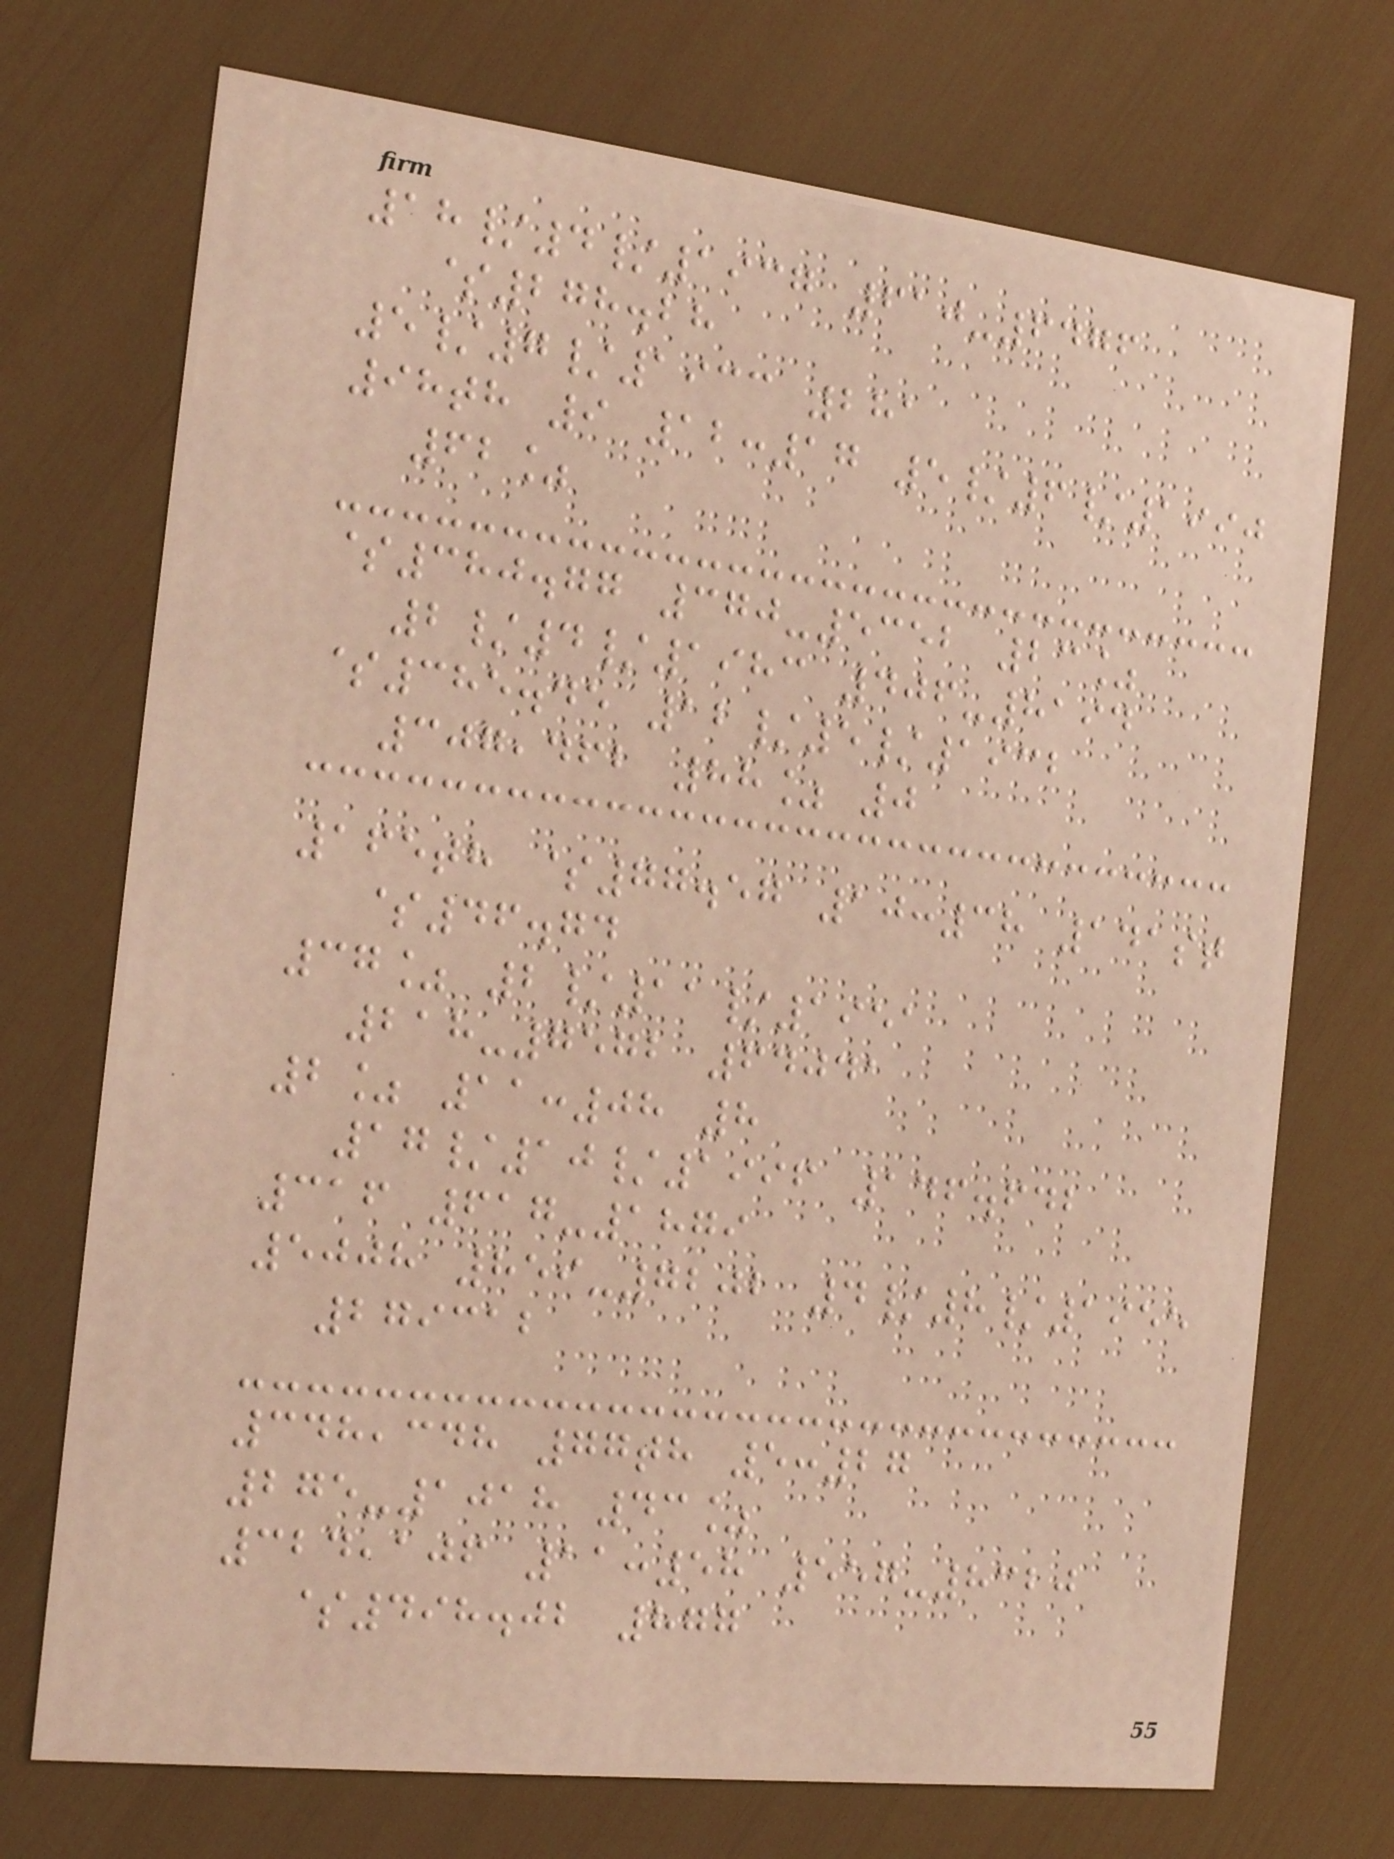18/4/1937 610-6476
$278.28
5/7/1933 281
98th 9 12:17 5/6/1990
62%
$380.77 370-5352 23%
2/4/1983 406-8194
$385.45 12/5/1932
307,462 88% 0
165th $77.57 10:38 141st
$46.74
37% 2/11/1951
218-7572 64041
2% 11:08 8
17/10/1996 146.642
316 617-1879
5008 859-7202 4/8/1955
279312
348,348 77th 5:27
275-1018 43%
324,106 11:58 557-8320
$498.02 877
